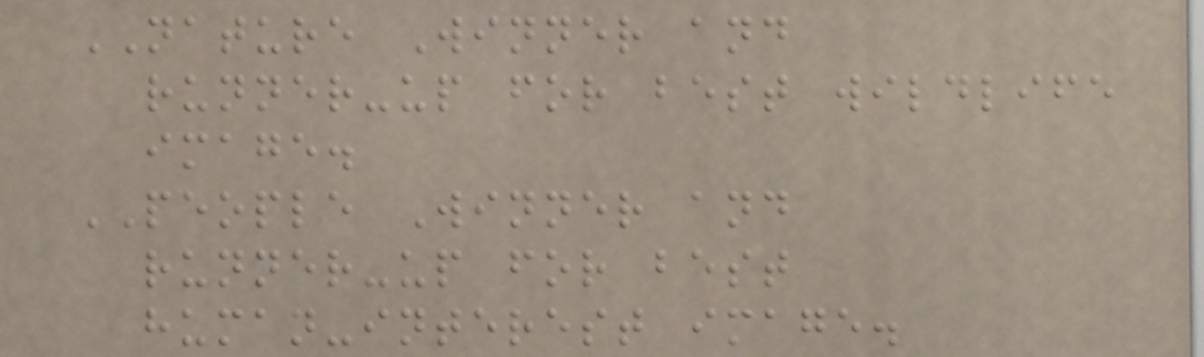NATURE Winner and
runner-up for best wildlife
image.
PEOPLE Winner and
runner-up for best
human-interest image.
